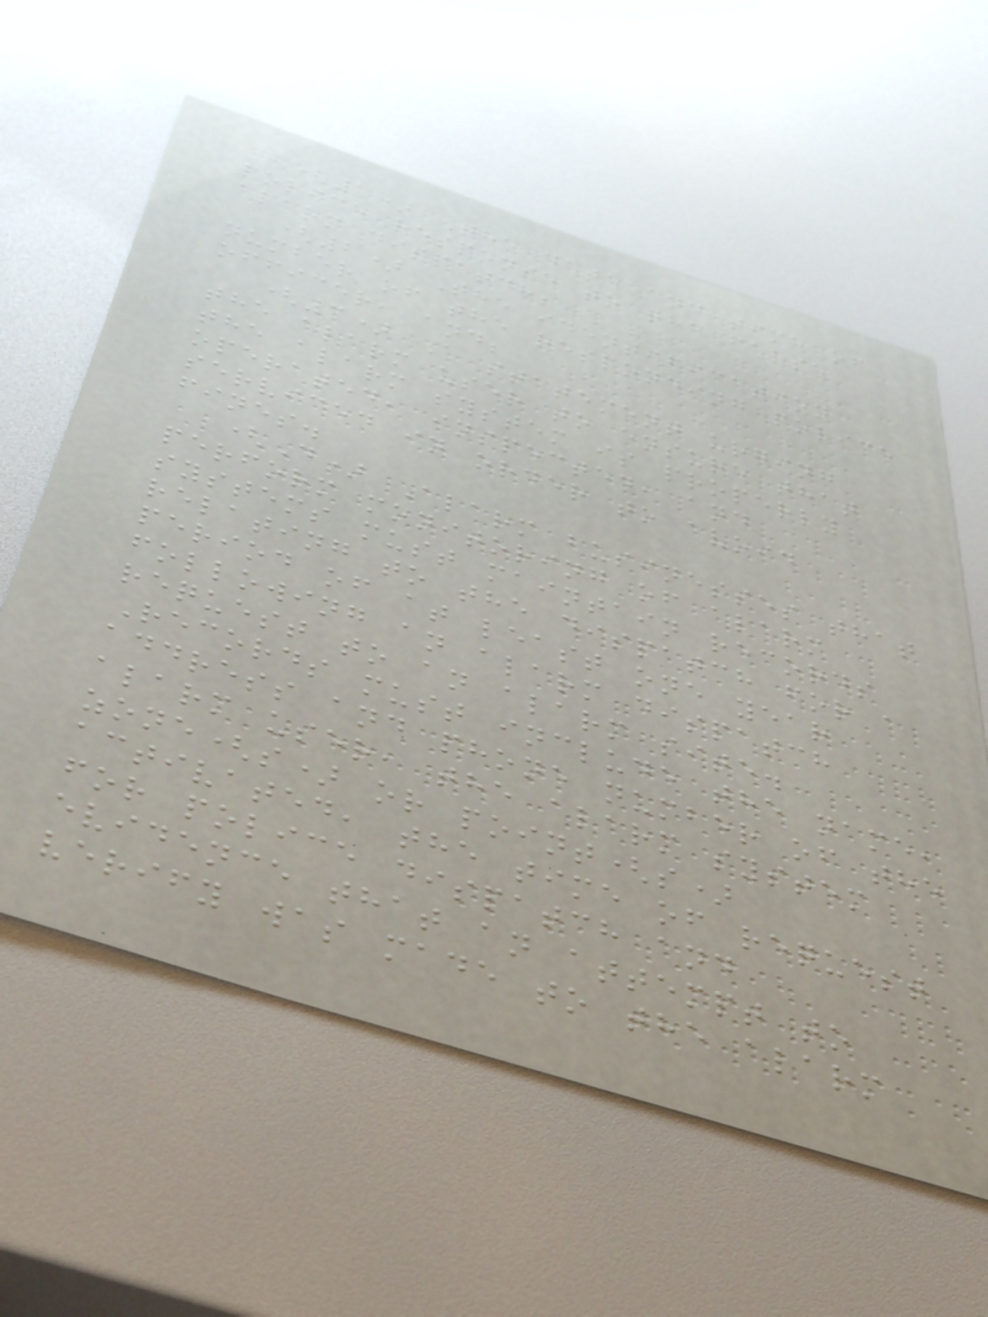(1) The date and time of
police response to the false
alarm dispatch;
(2) The identification
number of the responding police
officer, and;
(3) A statement urging
the alarm user to ensure that
the alarm system is properly
operated, inspected, and
serviced in order to avoid
fines.
(D) Alarm businesses that
perform monitoring of alarm
systems must maintain records
relating to the dispatch for a
period of at least one year
following an alarm dispatch
request to an alarm site.
Records must include the name,
address and phone number of the
alarm user, the alarm system
zone(s) or point(s)
activated, the time of request
for police dispatch and
evidence that an attempt to
verify was made to the alarm
